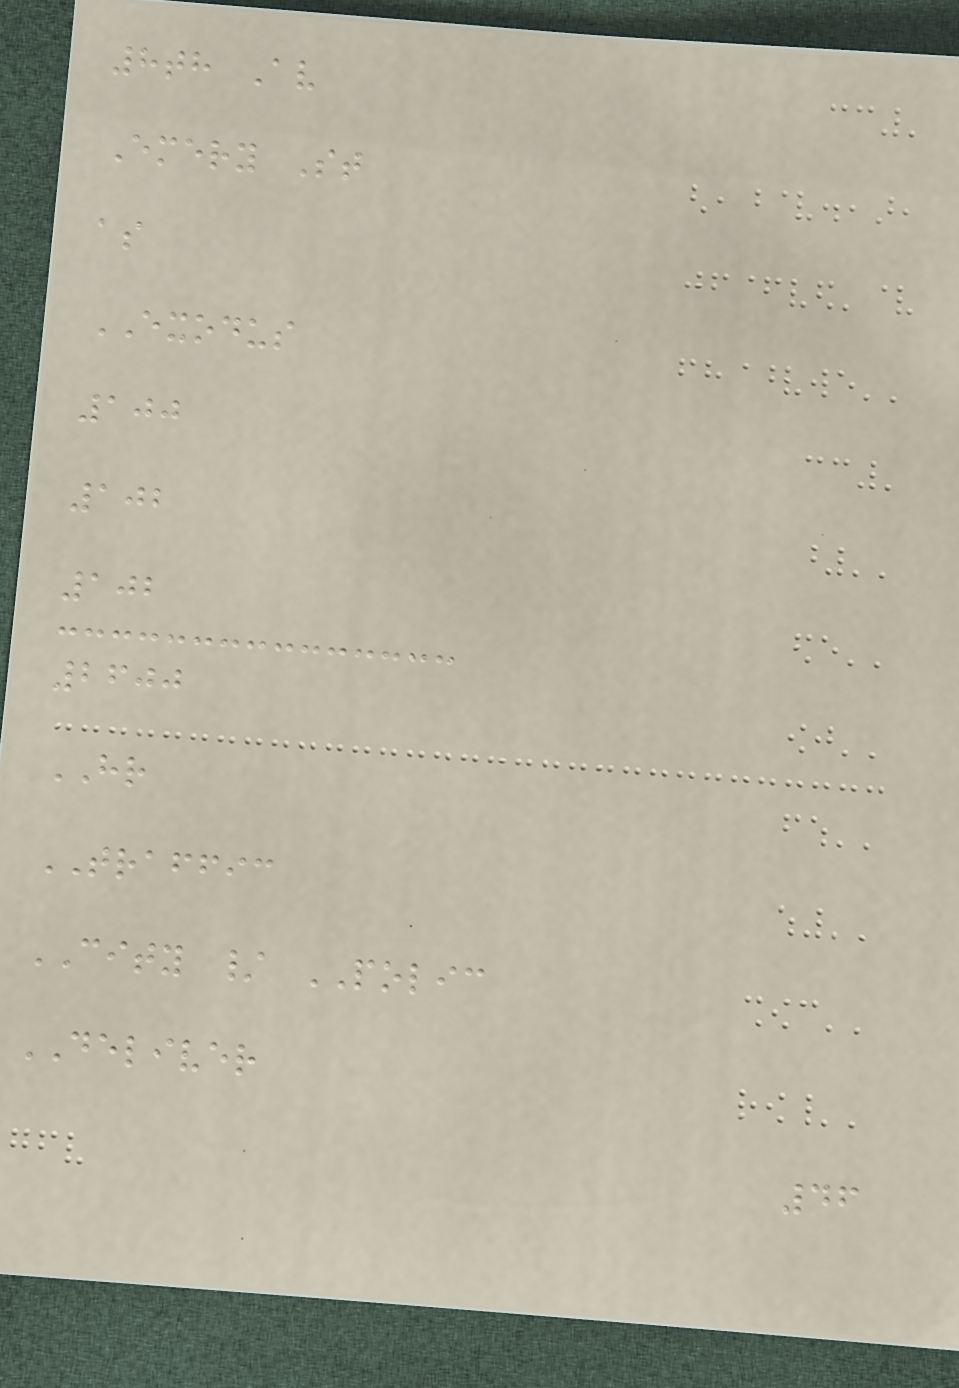8th Av
Emery St
as
EXODUS
100
102
102
2600
HR
TRAFFIC
CITY / POLIC
DELIVER
46
